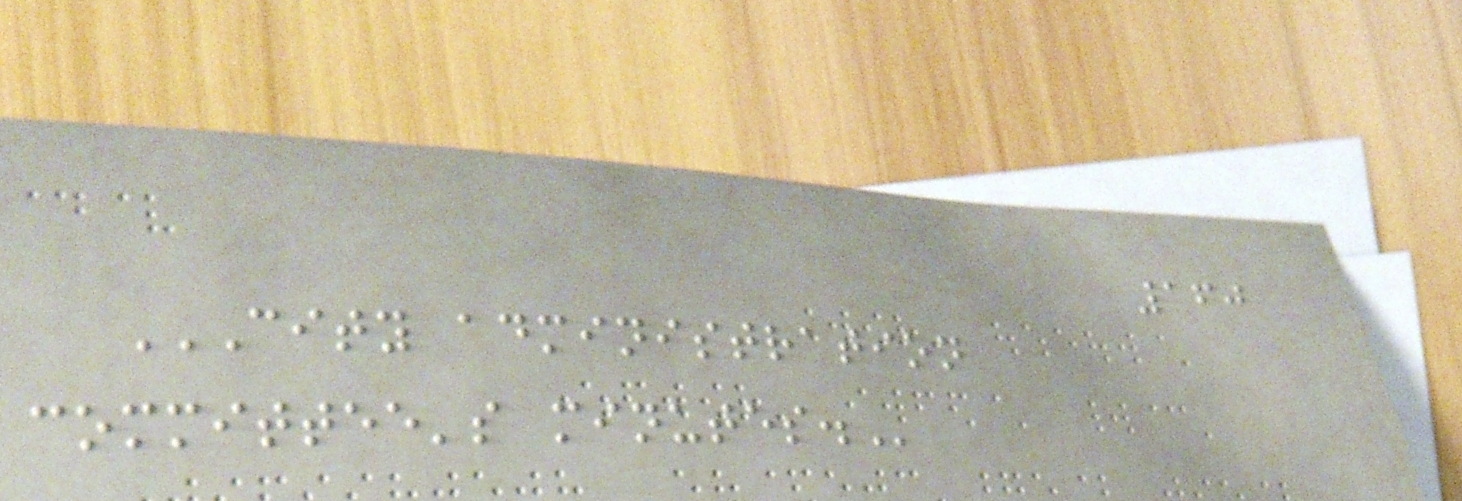160
CITY ADMINISTRATION
COMMITTEE'S MINUTES.
